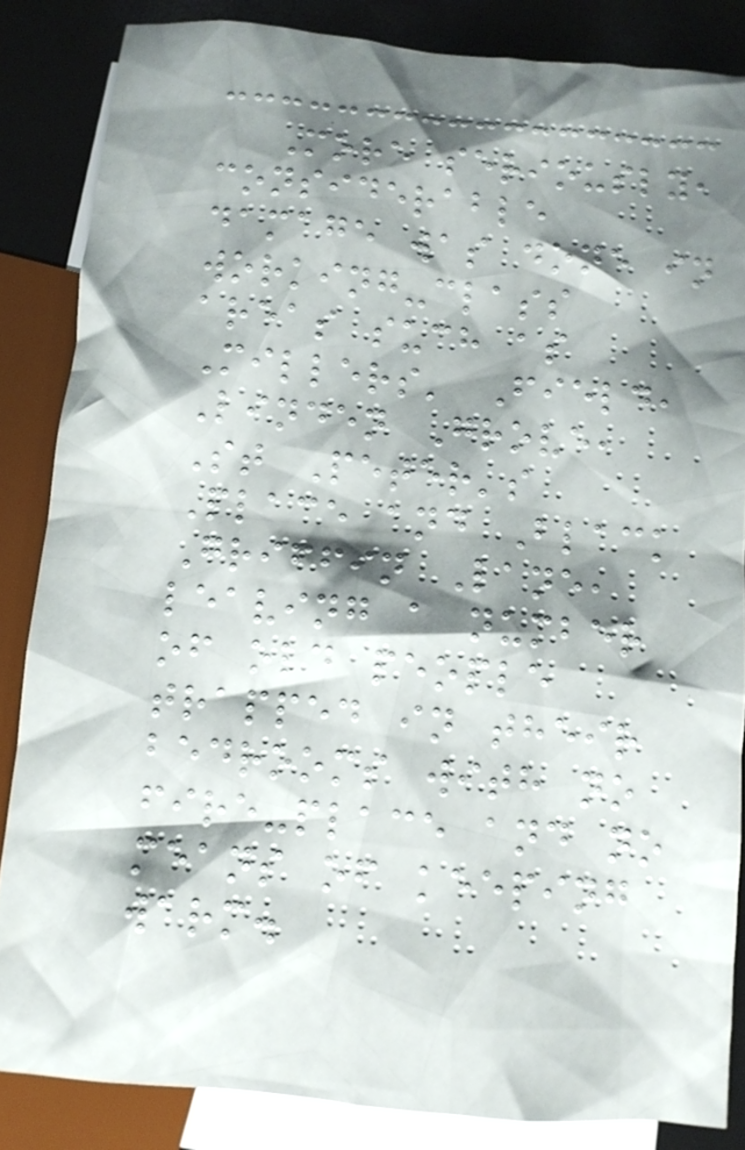More seriously,
considerable
damage was done in
working-class
areas such as
Millers' Field,
Linden Grove,
St Peter's
Place and Black
Griffin Lane,
leaving a number
of old people
trapped in their
bedrooms with no
fire-place and no
means of keeping
warm.
